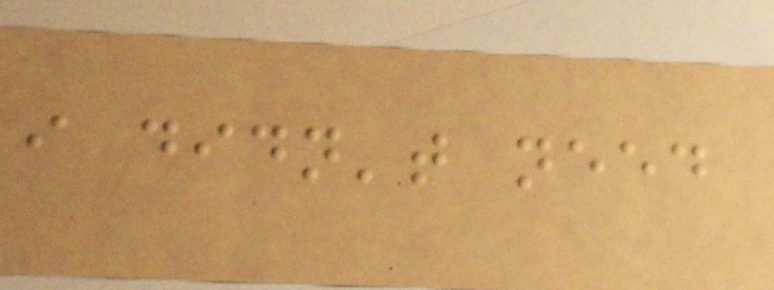i didn't need
